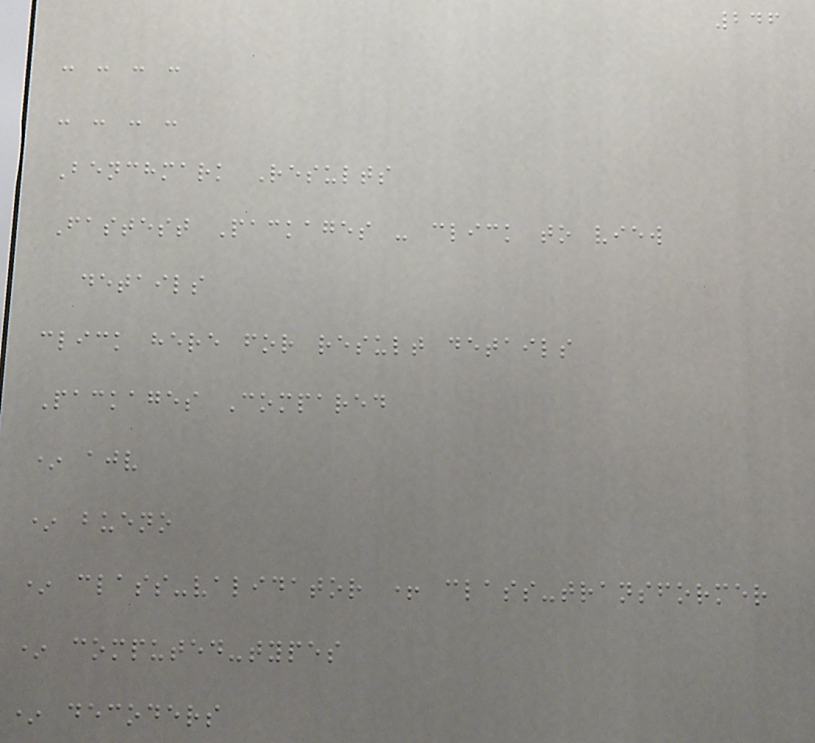246
- - - -
- - - -
Benchmark Results
Fastest Packages - click to view
details
click here for result details
Packages Compared
* ajv
* bueno
* class-validator + class-transformer
* computed-types
* decoders
